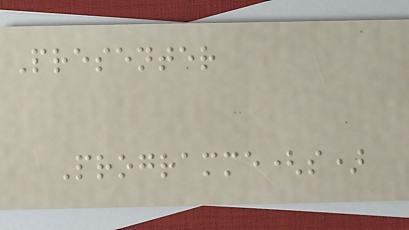Presenter
Programme(s)
